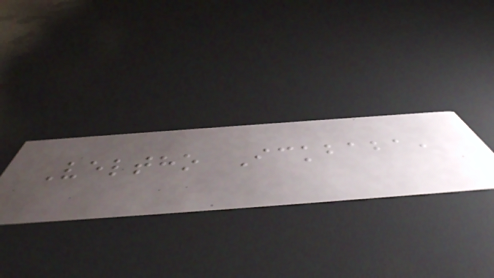Veltho Ickbaba,
